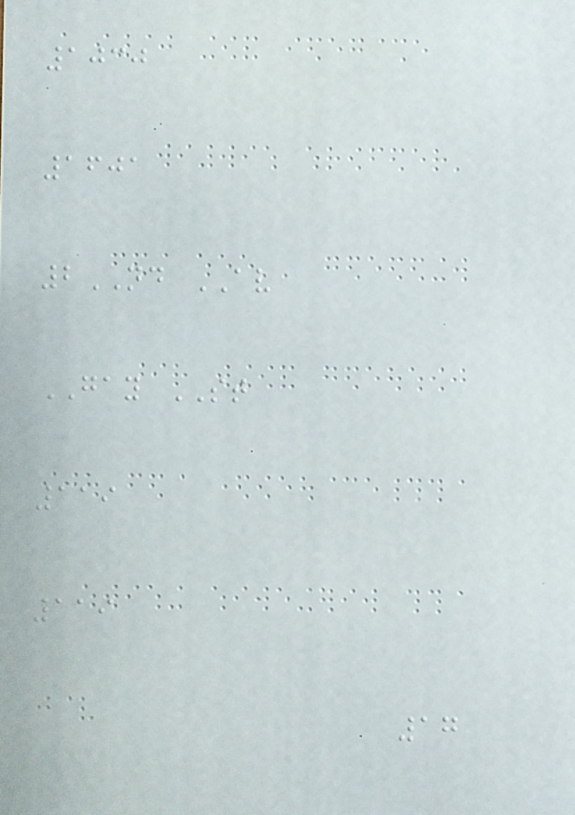1030
1601
2ND AV
GAY ST
119
119
17
